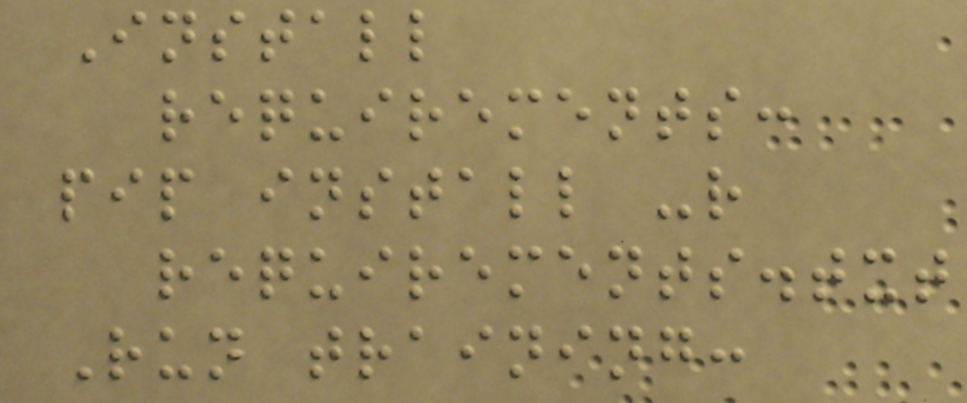Install
requirements:
pip install -r
requirements.txt
Run training:
